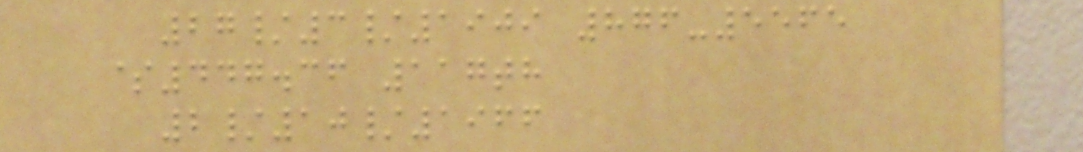27/3/1909 876-5565
$447.36 117th
2/10/1966
